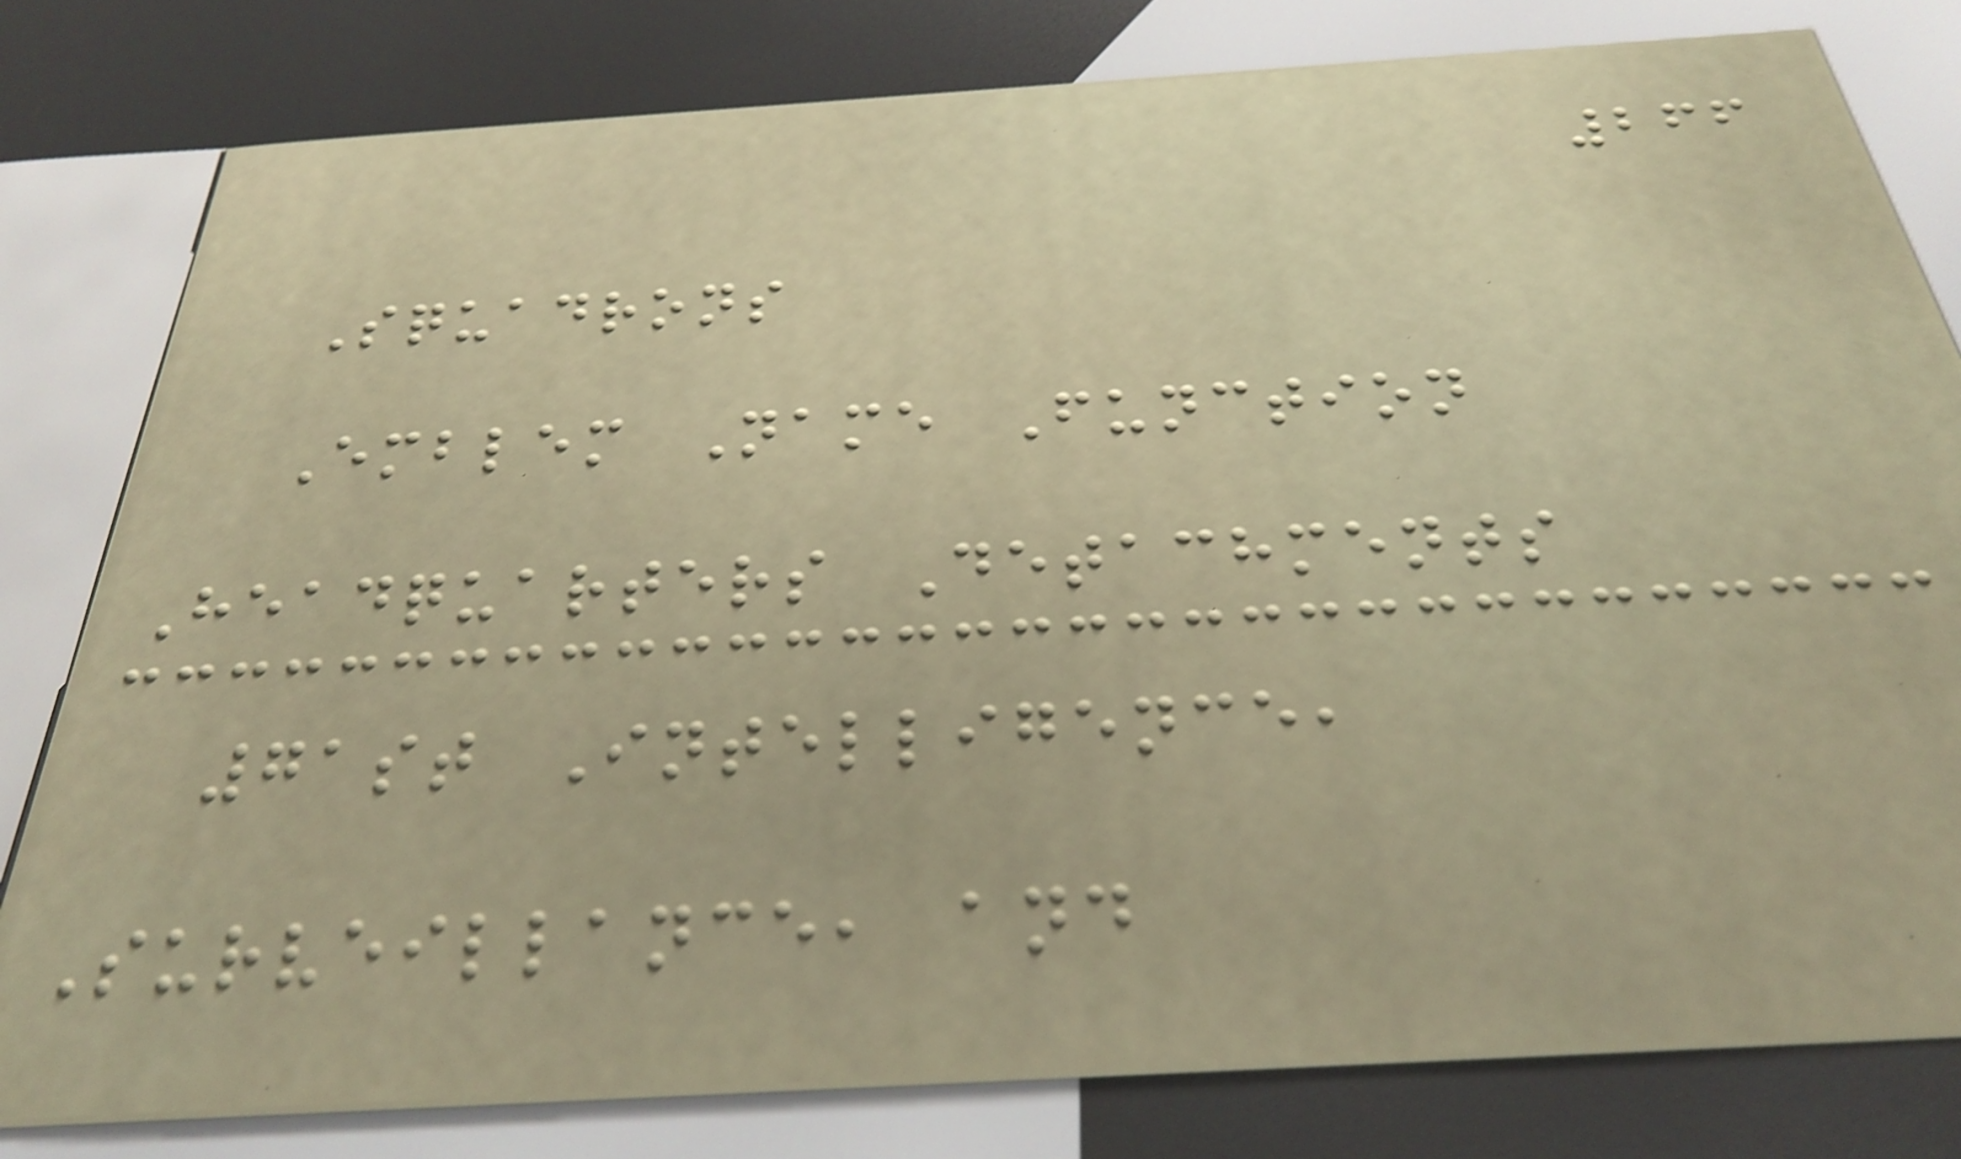266
Squadrons
Emblem Name Function
Headquarters Detachments
71st Intelligence,
Surveillance, and
